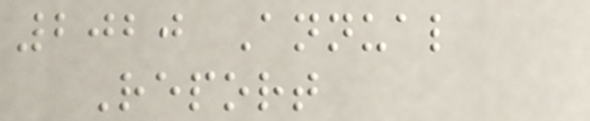2020 Annual
Report
